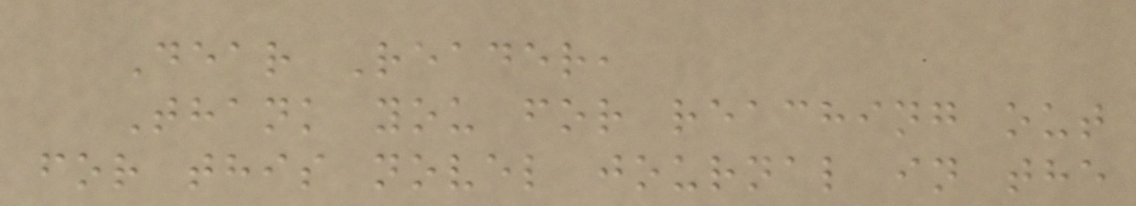Dear Reader,
Thank you for reaching out
for this novel journal in the
